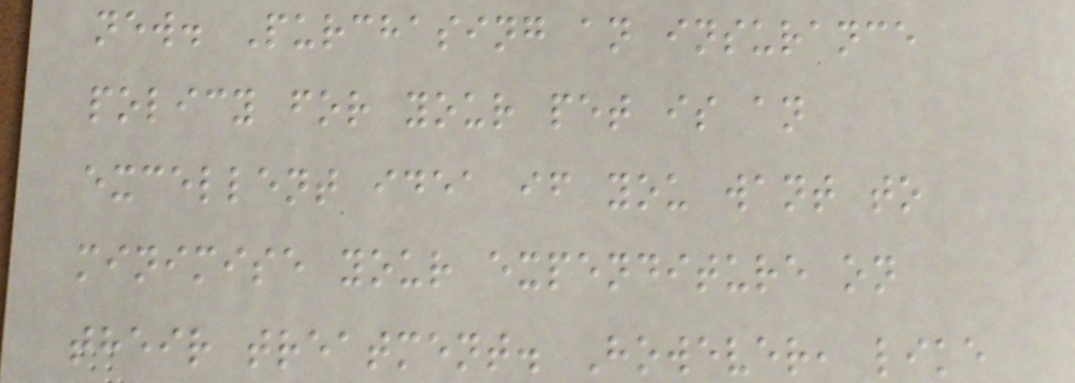new. Purchasing an insurance
policy for your pet is an
excellent idea if you want to
minimise your expenditure on
their treatment. However, like
